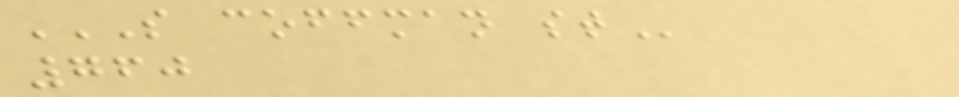S COFFMAN ST
760
